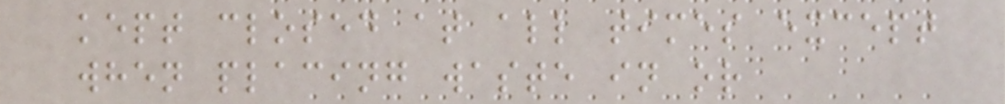kept closed at all times except
when placing waste in or
